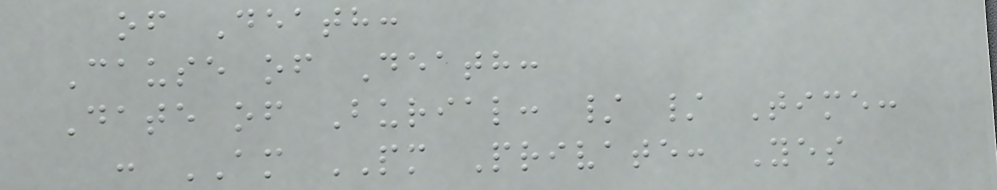of Death:
Cause of Death:
Date of Burial: / / Time:
: AM PM Private: Yes
